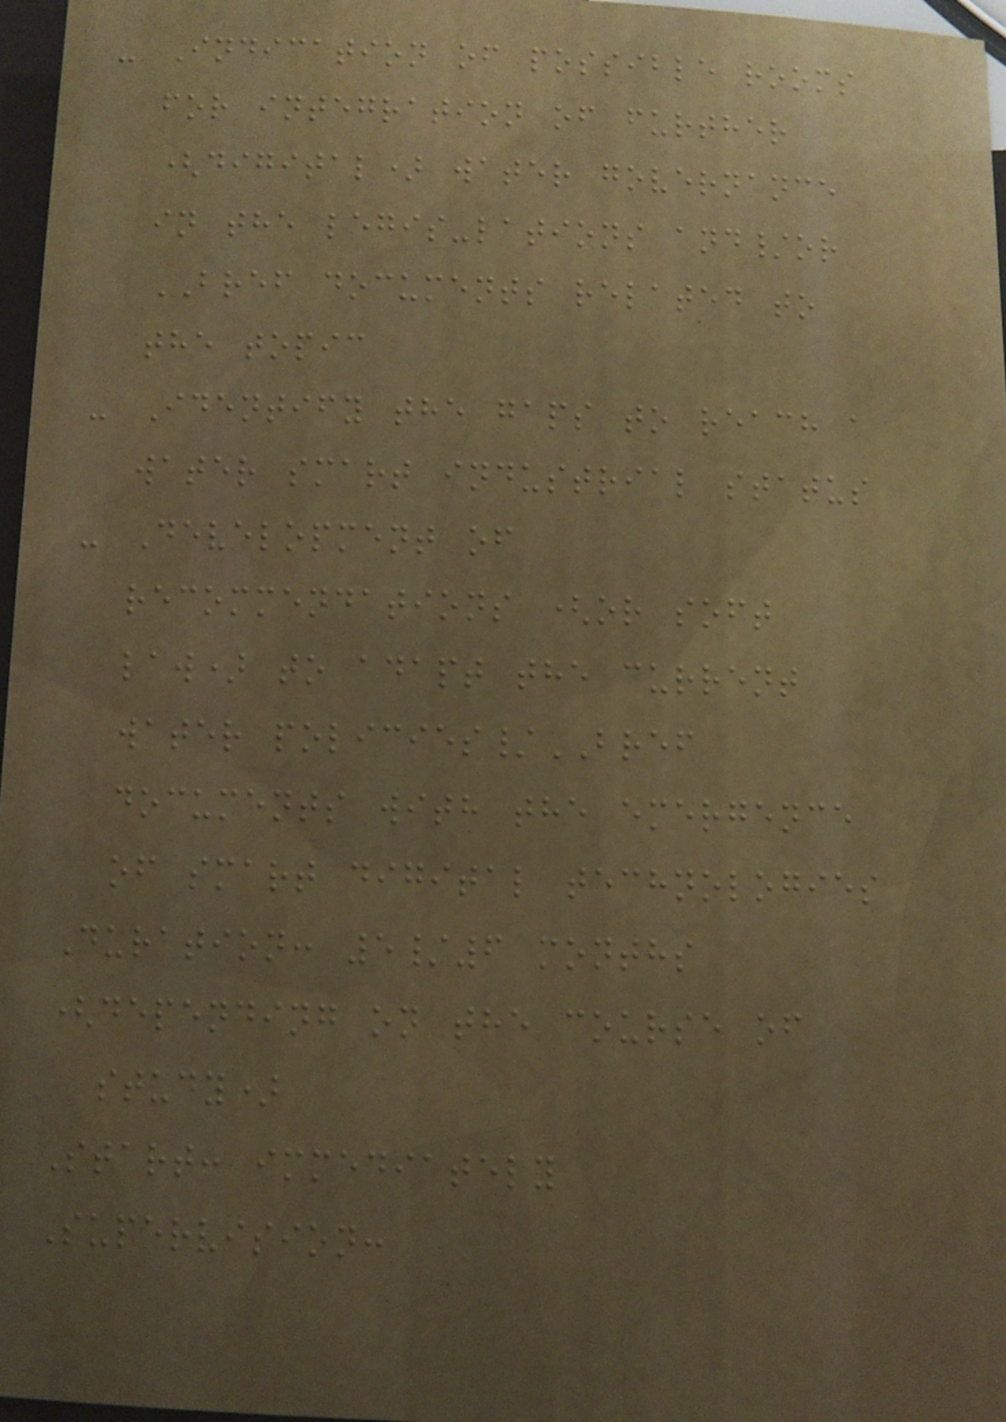- Indication of possible rooms
for integration of further
(digital) water governance
in the legis-lations and/or
BREF documents related to
the topic
- Identify the gaps to reach a
water smart industrial status
- Development of
recommendations (or soft
law) to adapt the current
water policies/BREF
documents with the emergence
of smart digital technologies
Duration: 5/6 months
(depending on the course of
study)
Start: immediately
Supervision:
